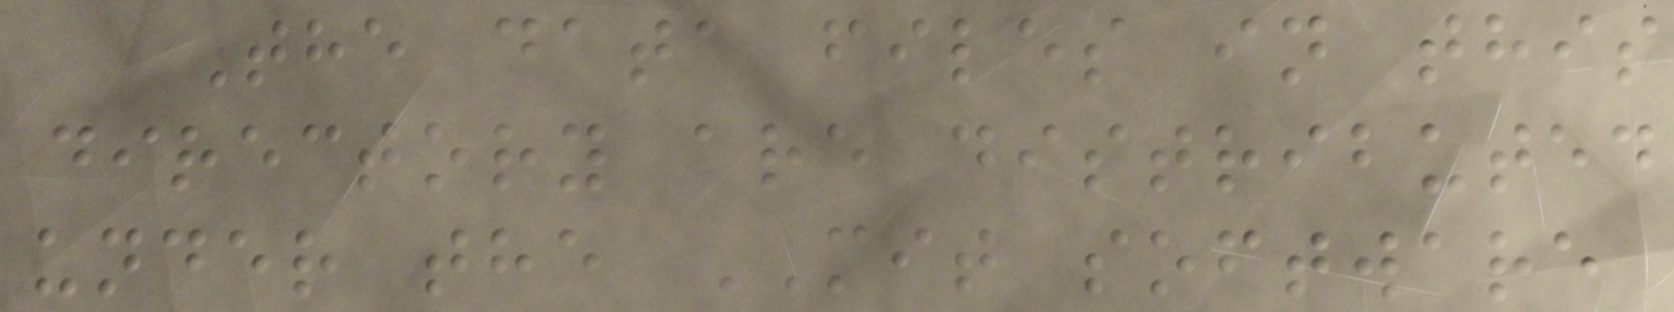The data files in this
directory are distributed
under the MIT software
